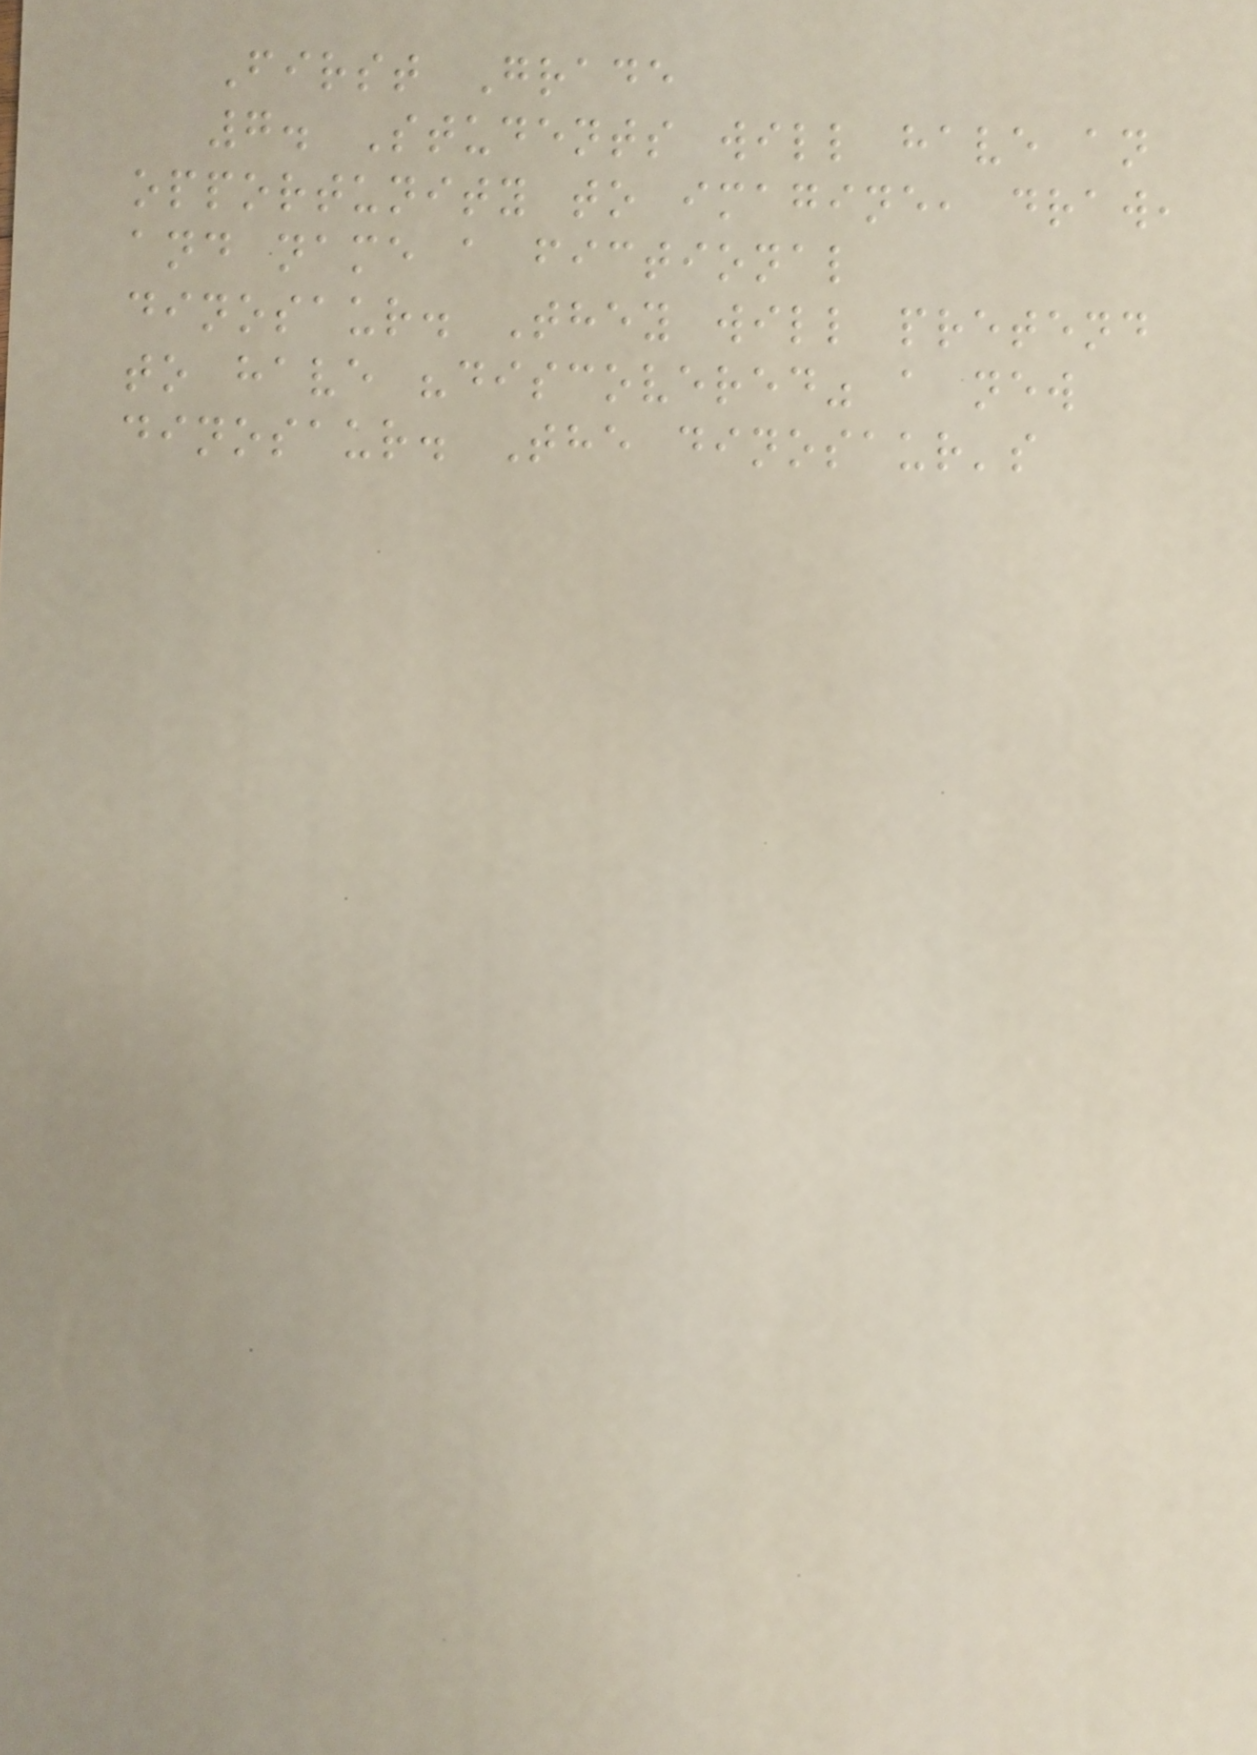First Grade
7. Students will have an
opportunity to imagine, draw,
and name a fictional
dinosaur. They will pretend
to have "discovered" a new
dinosaur. The dinosaur's
